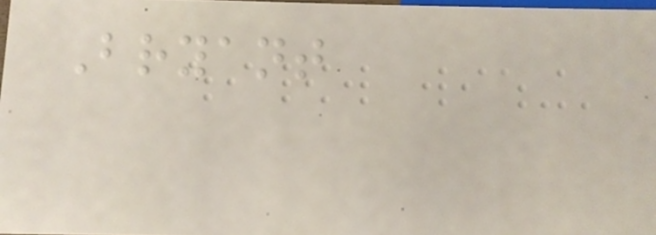Bryant
